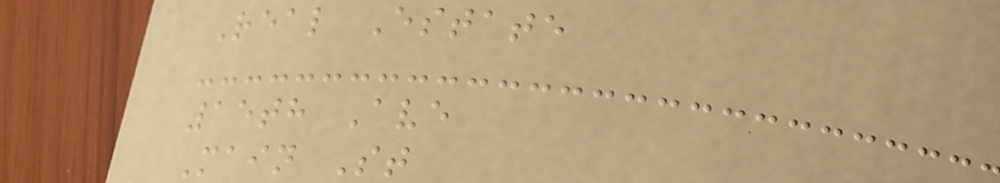Real Estate
15th Ave
Main St
